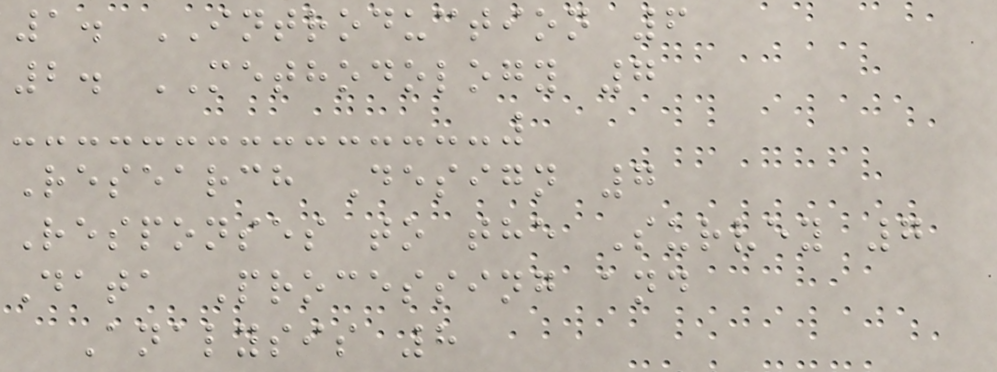1. INTRODUCTION 6
2. METHODOLOGY 7
Research Design 7
Responses to the Survey 7
Data Processing and
Analysis 8
